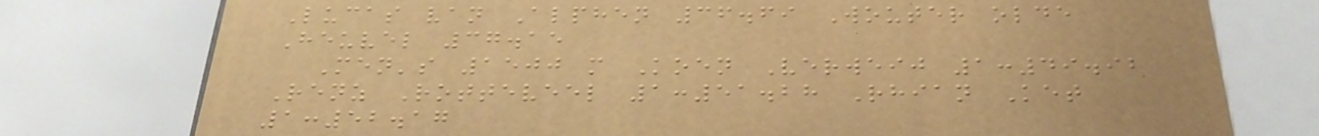Lucas van Alphen 36.69 Wouter olde
Heuvel 37.15
Men's 1500 m Koen Verweij 1:49.92
Renz Rotteveel 1:51.28 Rhian Ket
1:52.17
